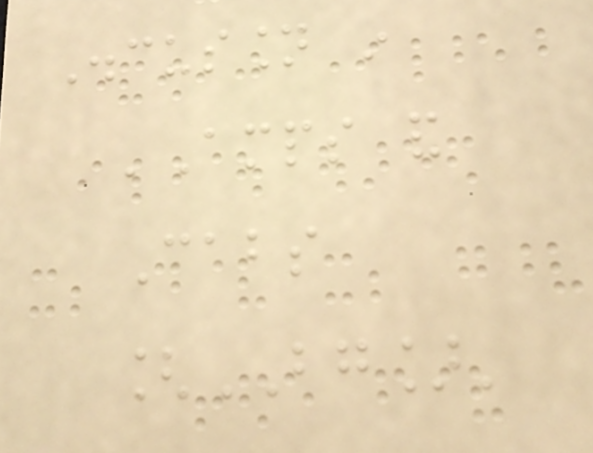Discussion in
'Amps and
Cabs
[BG]'
